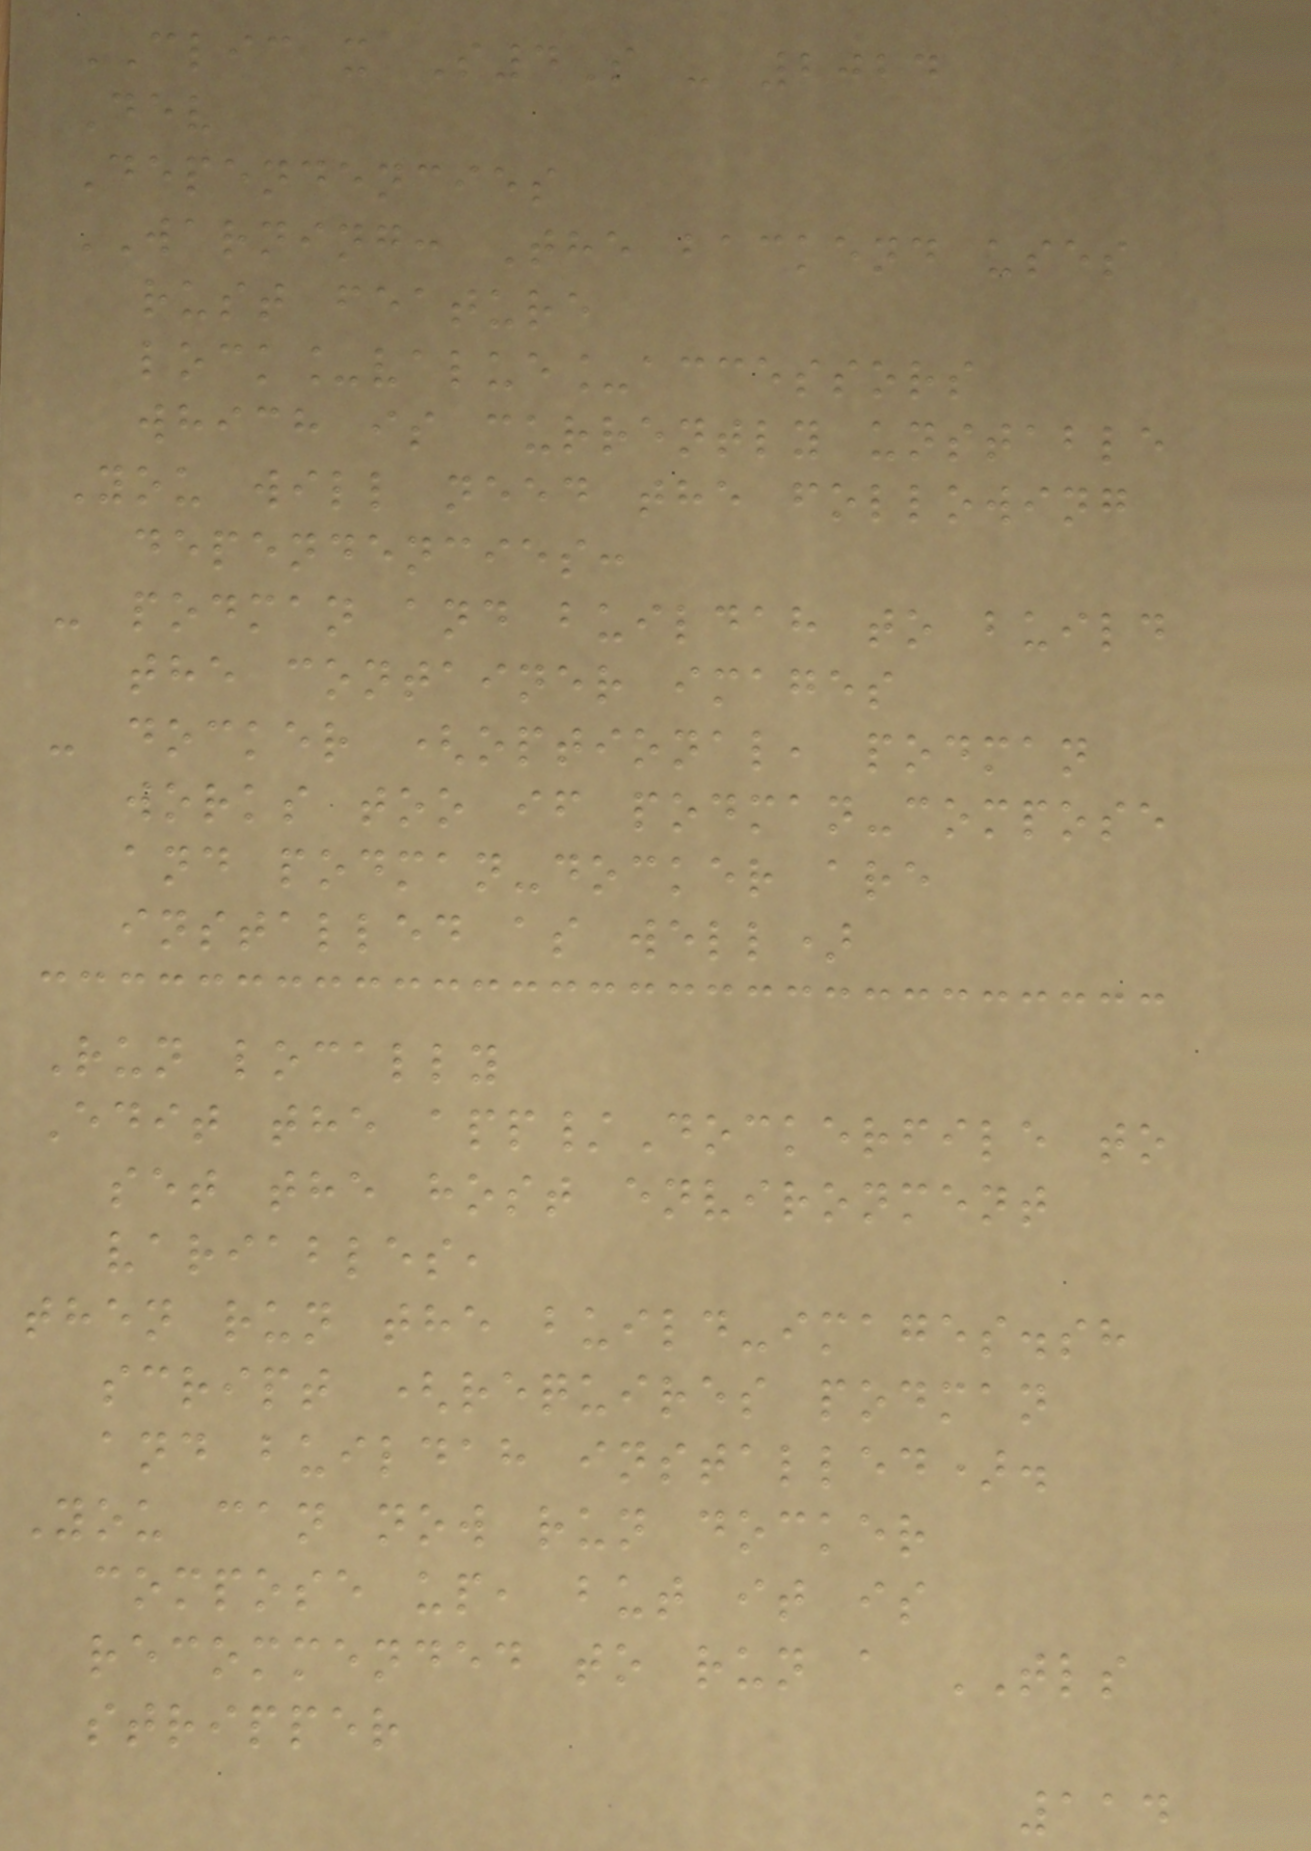CLIC x S4S - 2024
Dev
Dependencies
WARNING: The backend uses
rust feature
lock_value_accessors
which is currently unstable
You will need the following
dependencies:
- podman and buildah to build
the container images
- docker (optional, podman
works too if podman-compose
and podman-docker are
installed as well)
Run locally
Edit the app/Dockerfile to
set the host environment
variables,
then run the build-images.sh
script (requires podman
and buildah installed).
You can now run docker
compose up, but it is
recommended to run a TLS
stripper
114
